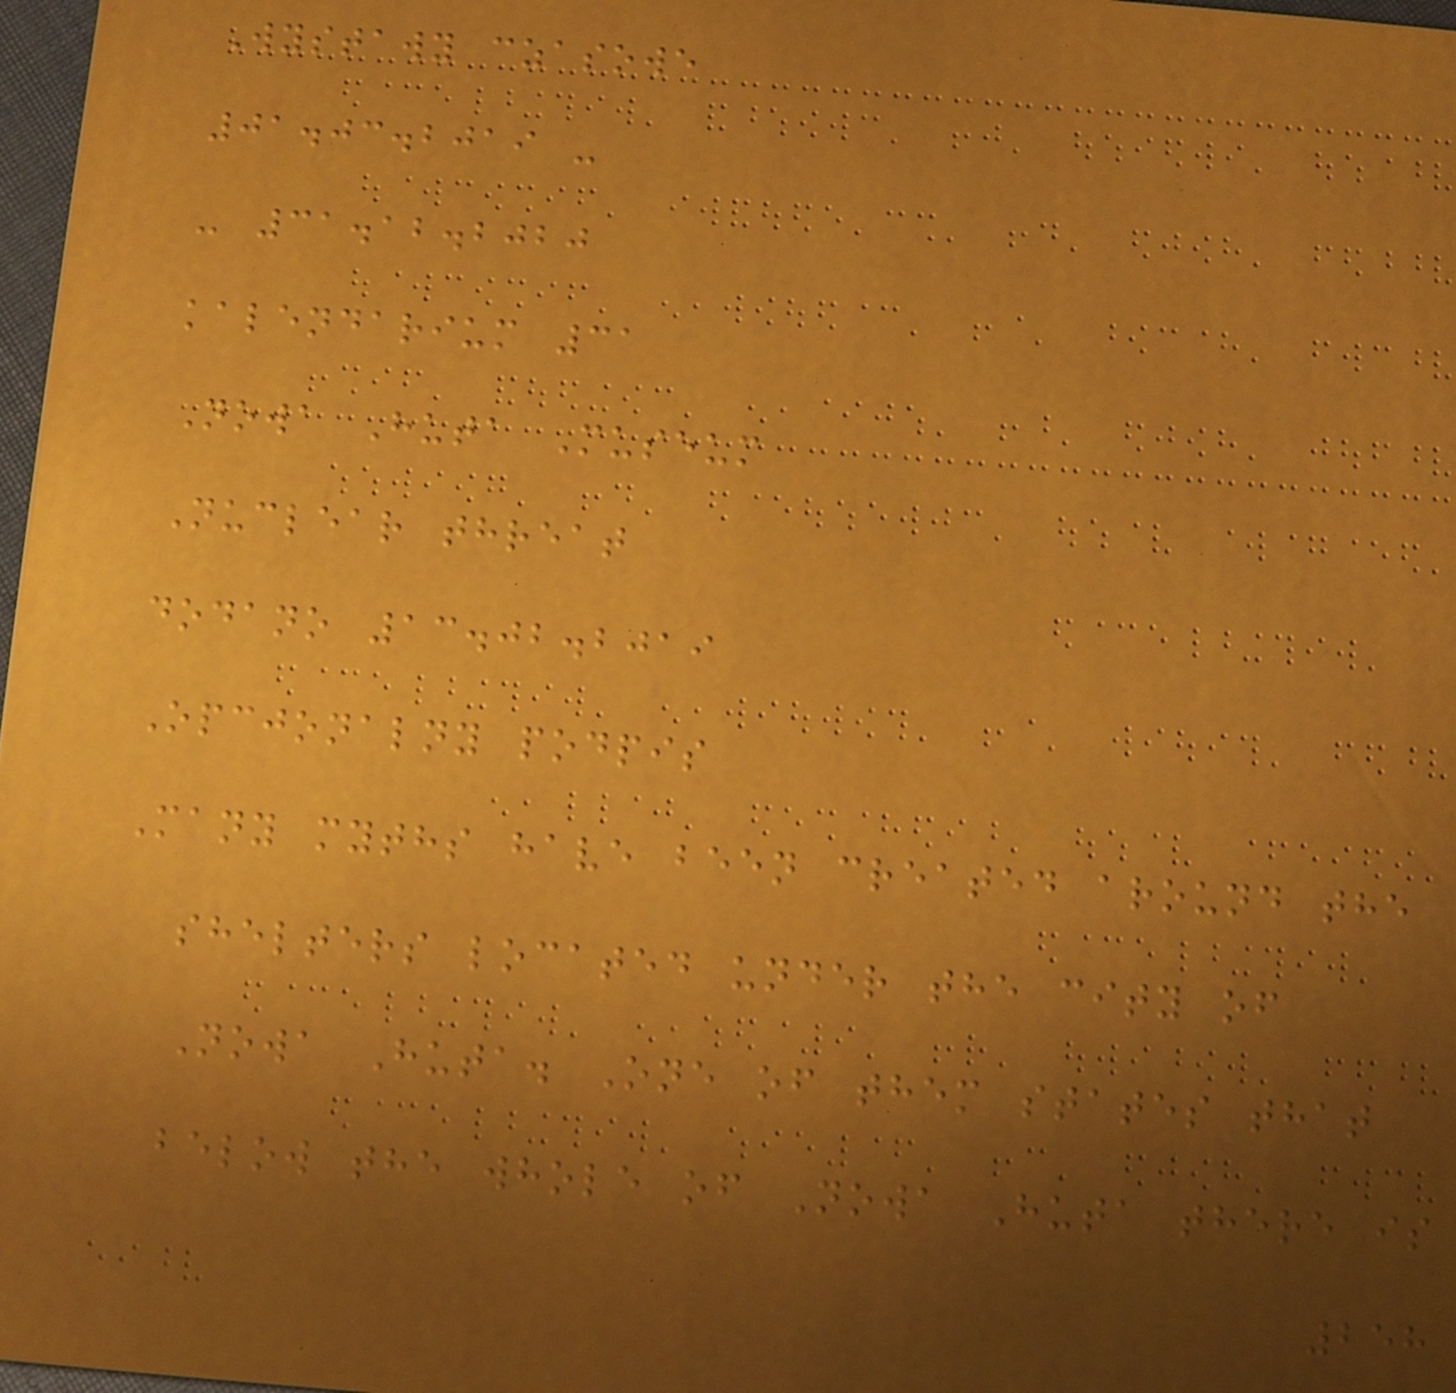Wystawy czasowe
01.03.2019 -
- 31.12.2020
kalendarium 31
Nowa Huta Museum
Nuclear threat
dodano 13.02.2019
Opcjonalny podpis
Many myths have been created around the
shelters located under the city of
Nowa Huta. One of them states that
below the whole of Nowa Huta there is
258
